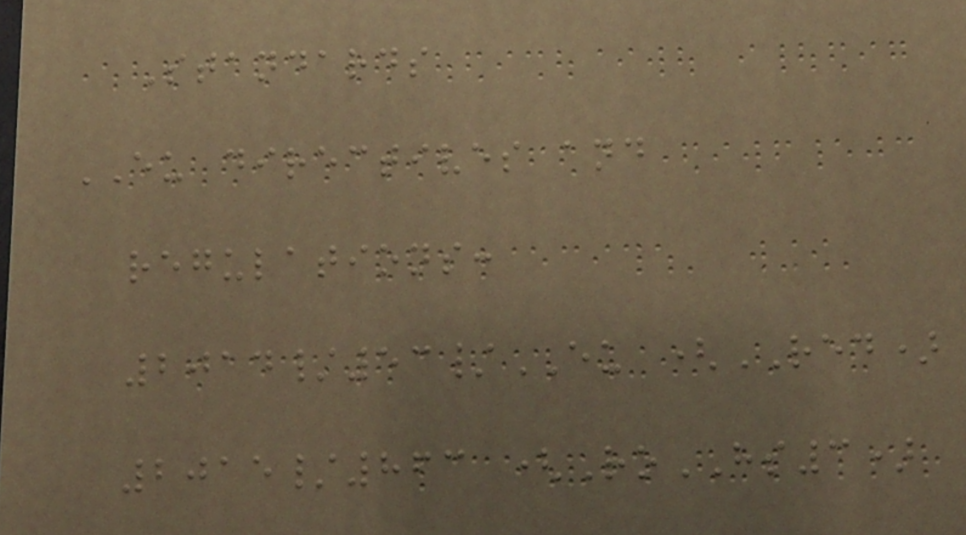Standards
EU directives and
regulations:
2014/53/EU (RED)
2015/863 (RoHS3)
